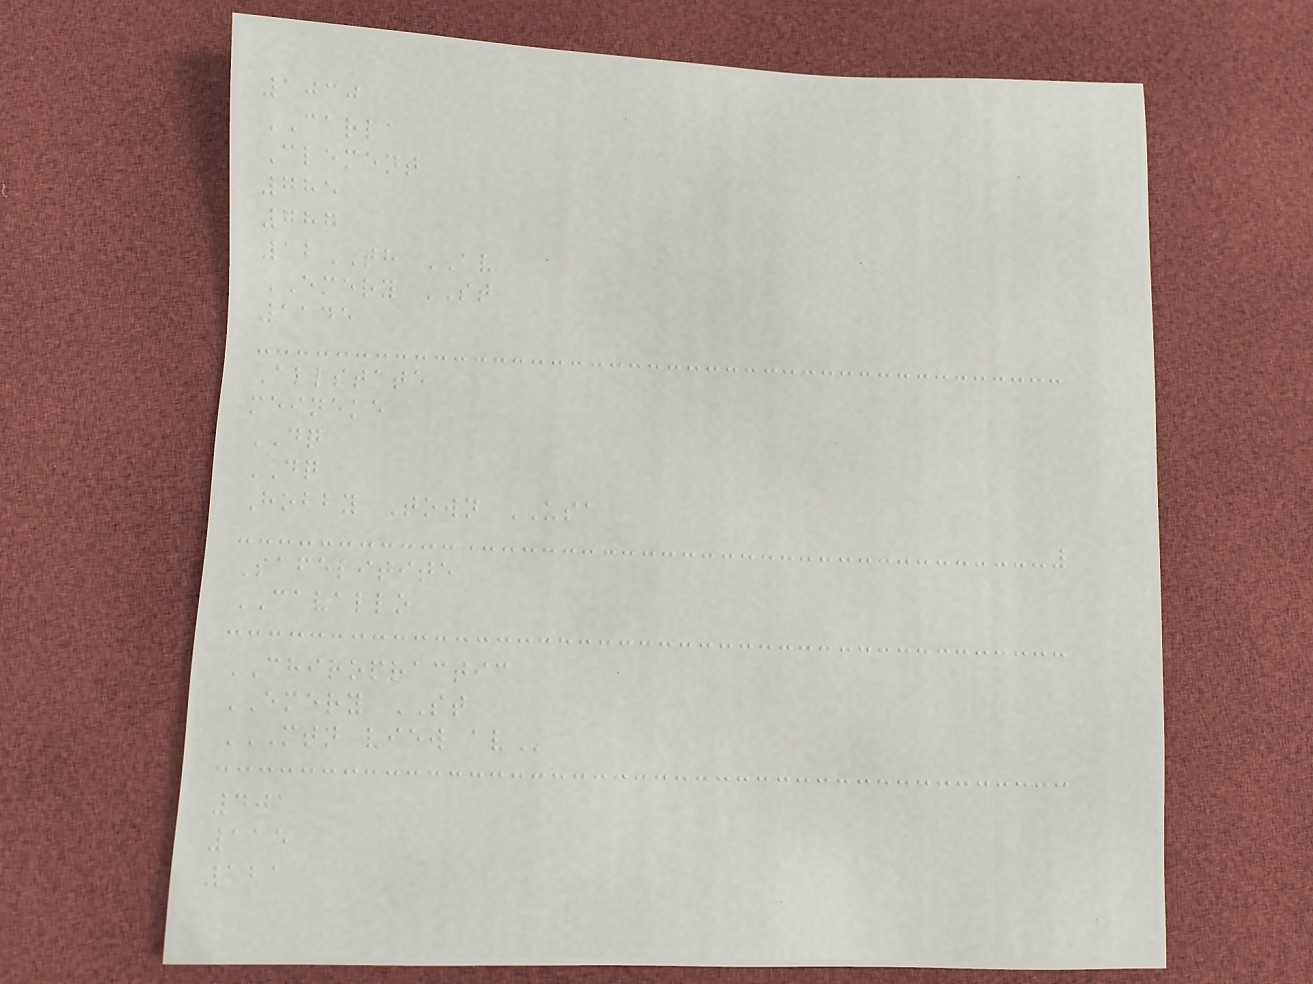1030
CARLA
Clement
785
787
12TH AV
EMERY ST
1145
Allstate
meineke
DQ
DQ
Hobby Town USA
Safelitite
CAVALLO
CHIROPRACTIC
EMERY ST
MTN VIEW AV
401
115
121
